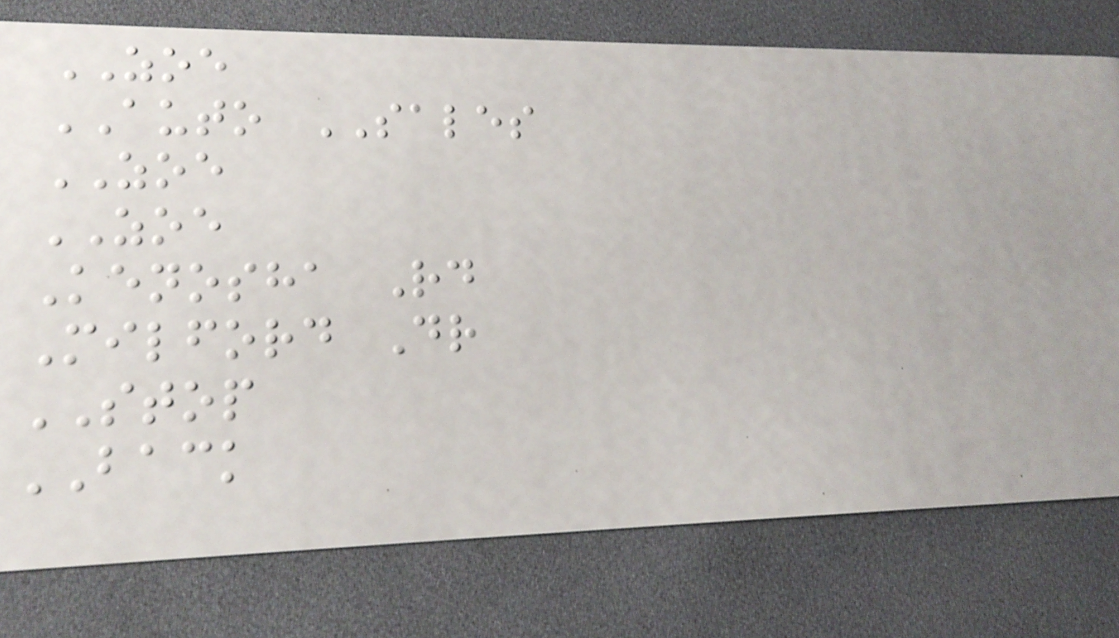ZOE
AUTO SALES
ZOE
ZOE
Kenosha Rd
Milford Dr
STOP
BACK
